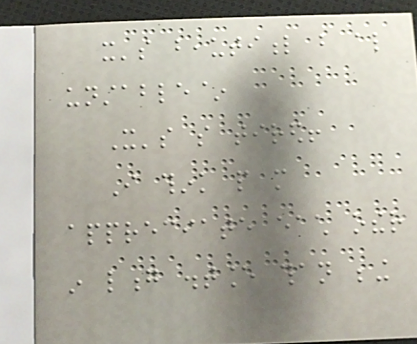it's beautiful but also
unstable~
It's so tired!
I think people more
appreciate each other
in long distance than being
